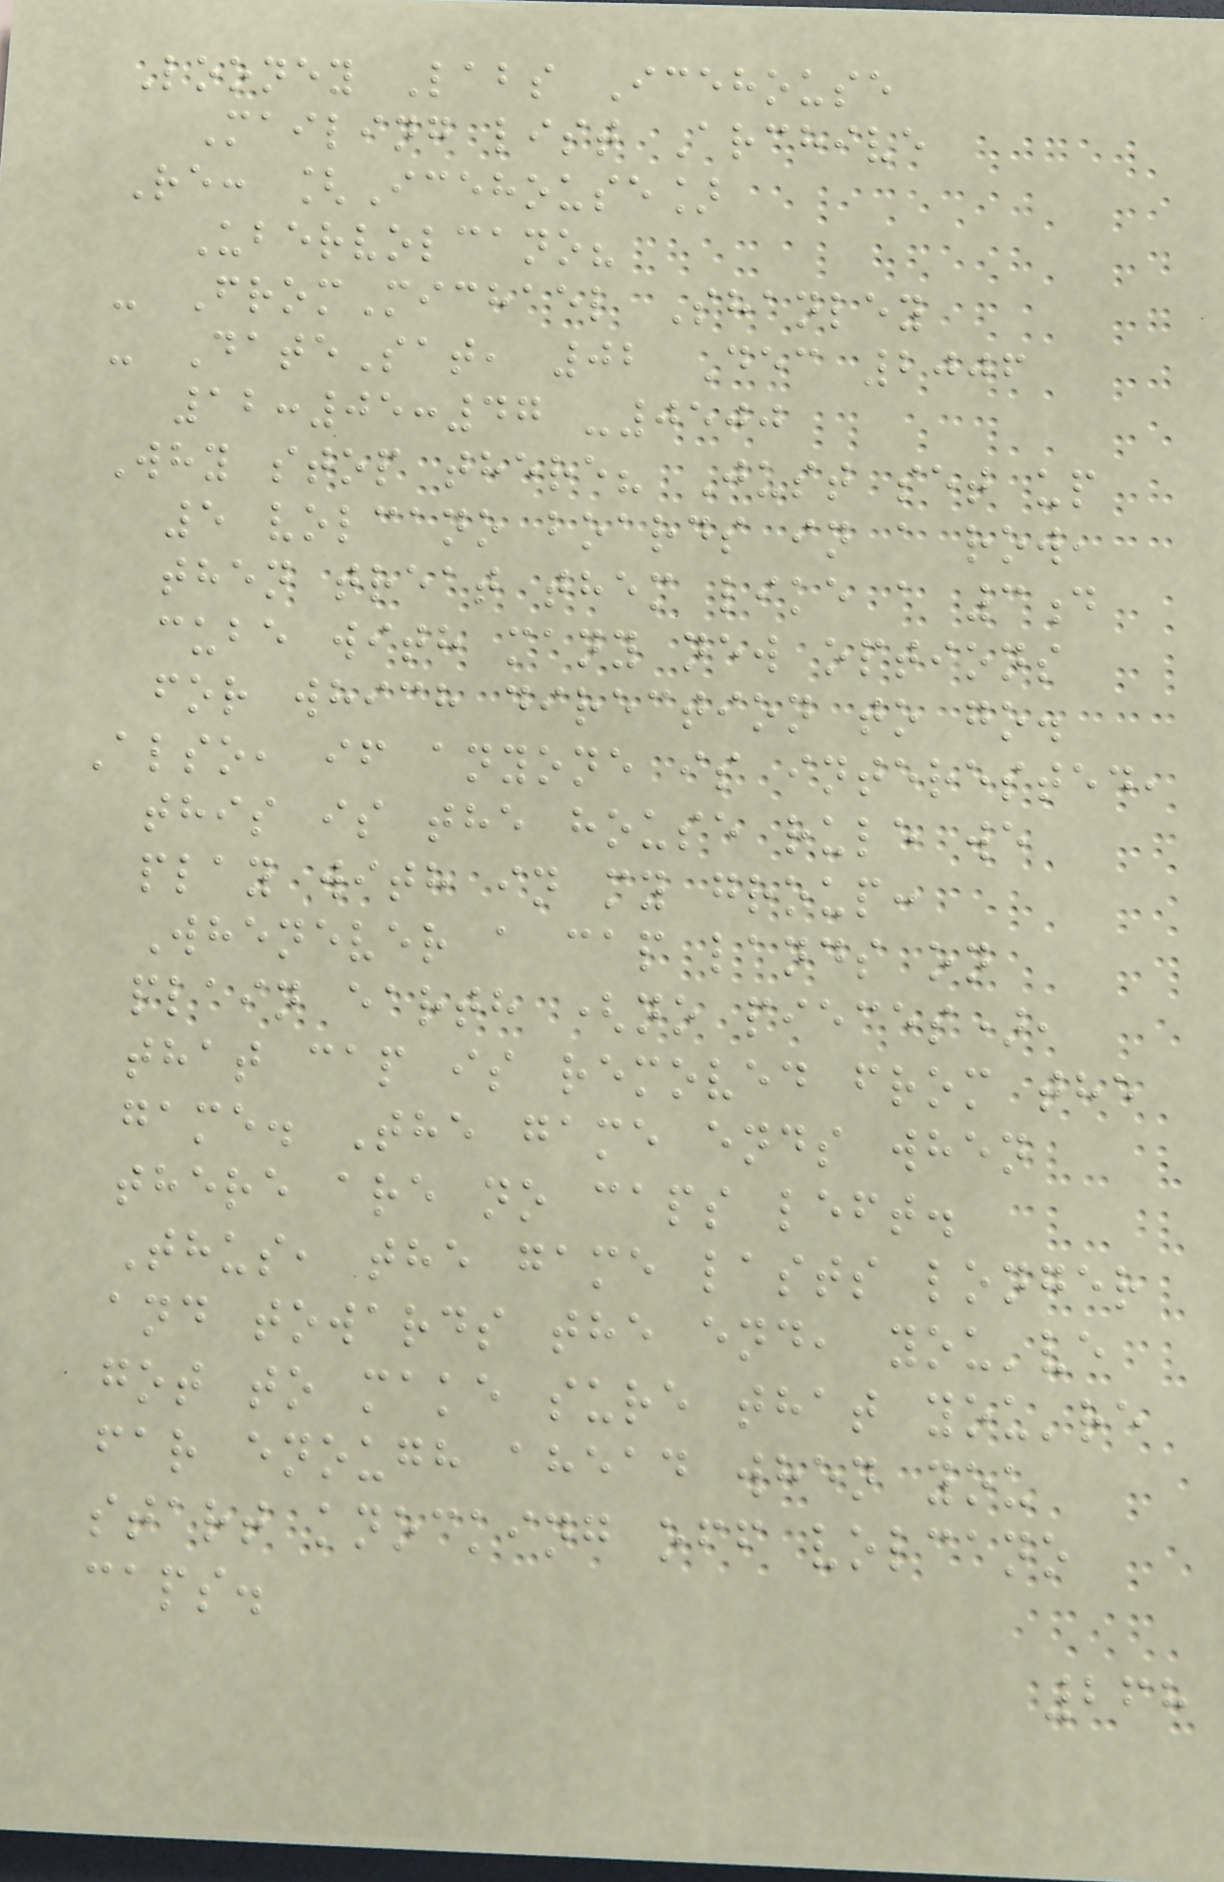Looney Labs Icehouse
Mailing list Archive
Re: [Icehouse]
Ubervolcano?
- FromMichael Shanley
- DateSat, 02 Dec 2006
12:05:47 -0500
Why stop there? Just set up
5 volcano boards in a row,
then treat them like a 3d
cube with many new options
for which direction to go.
Also, if anyone is interested,
this is the house rule we
play with in my group:
Whenever a cap lands on
plain earth (no pieces),
that cap is removed from the
game. The game ends when
there are no caps left.
Thus, the game lasts longer
and towards the end, you've
got to make sure that you're
far enough ahead when you
start knocking off volcano
caps.
268
